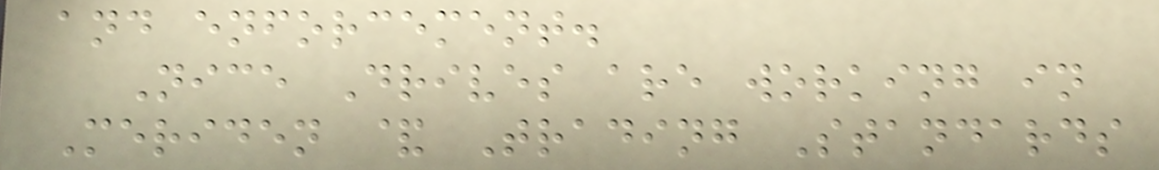and enforcement.
Nice Drives are working in
Meriden & Trading Standards
